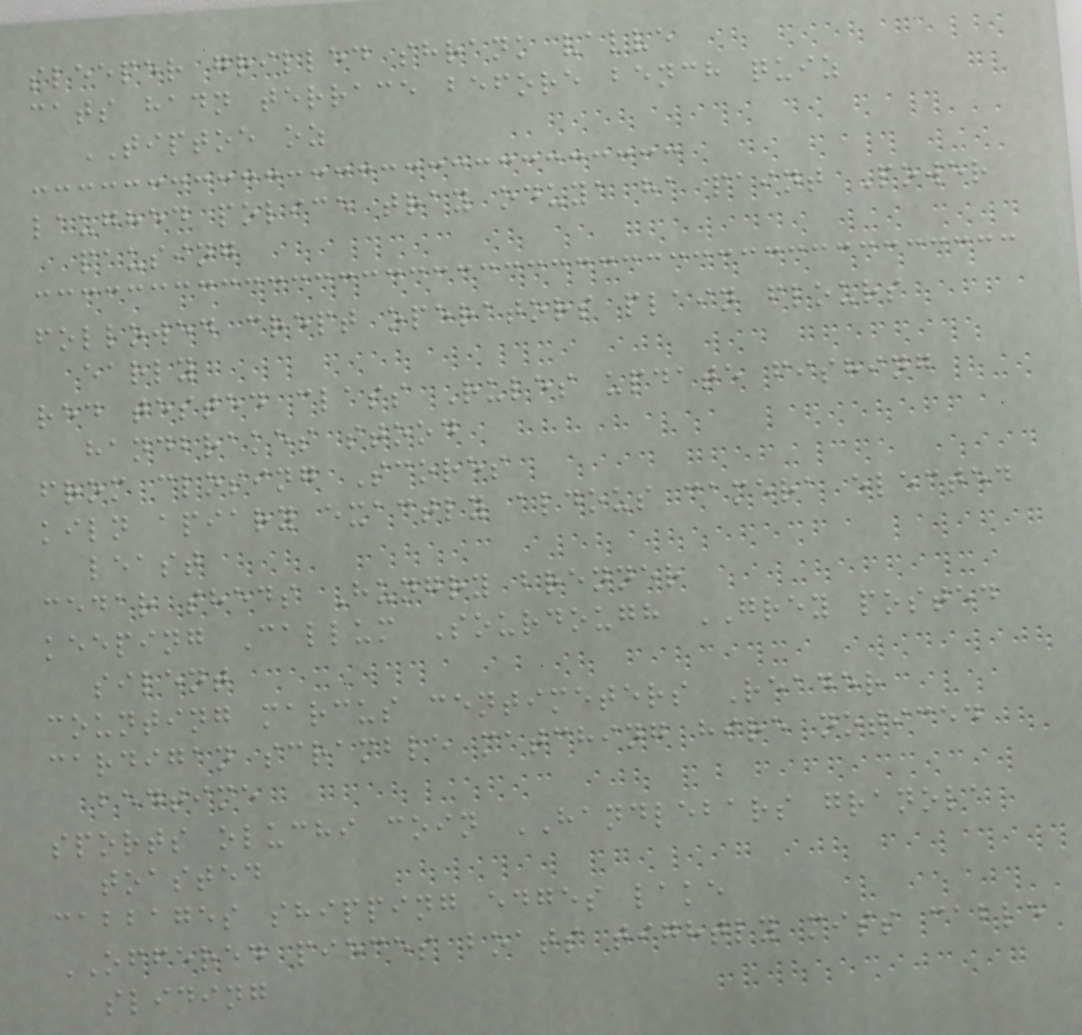sleeper grilled shrank valve
cats hadn terrace before bench quiz
TIPTOE oz
laughed police tray oduya ha paint Power
pausing
followed crept operators plain flours
early
red tested class Rules update fishing
handbrakes stood
from closing Scores
kiln apiary exactly aldous camera elected
least
cedar sheds Hungry brenner
keeping Callum Sourdough GREY posted
silent
counting marcus centimeters Reader
cardigan scramble matching hire noticed
bedtime
sports oluchi coin HANDLEBARS granola
toasted
cabbages shipping edges lake
OFFERED pieces boats tightly miss cable
sliding
